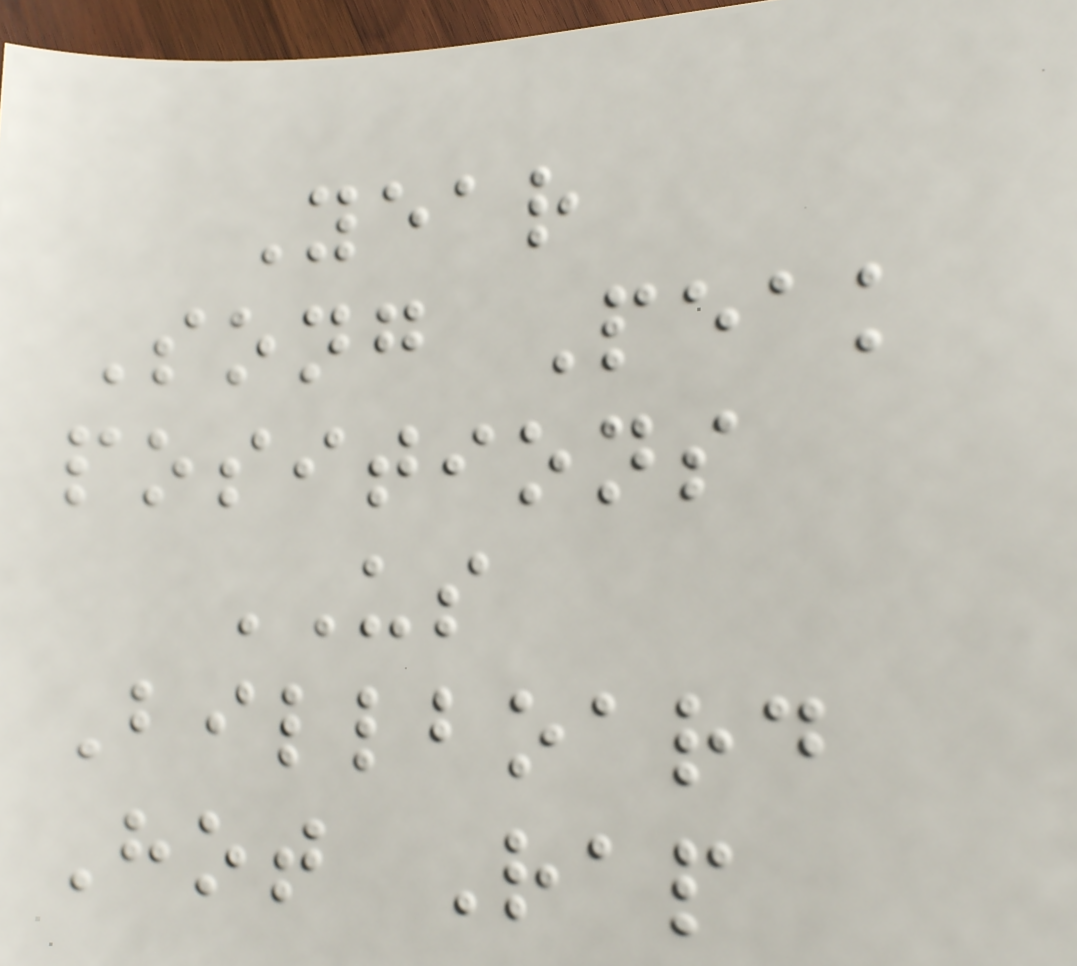Year
Song Peak
positions
US
Billboard
Hot Rap
